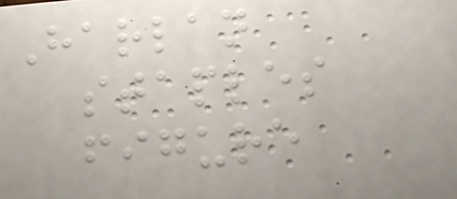Harlan
staples
figure
